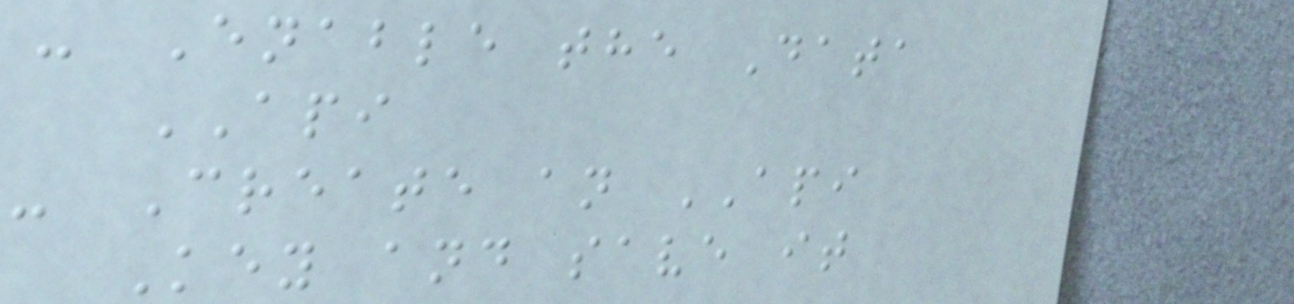- Enable the Data
API
- Create an API
Key and save it
